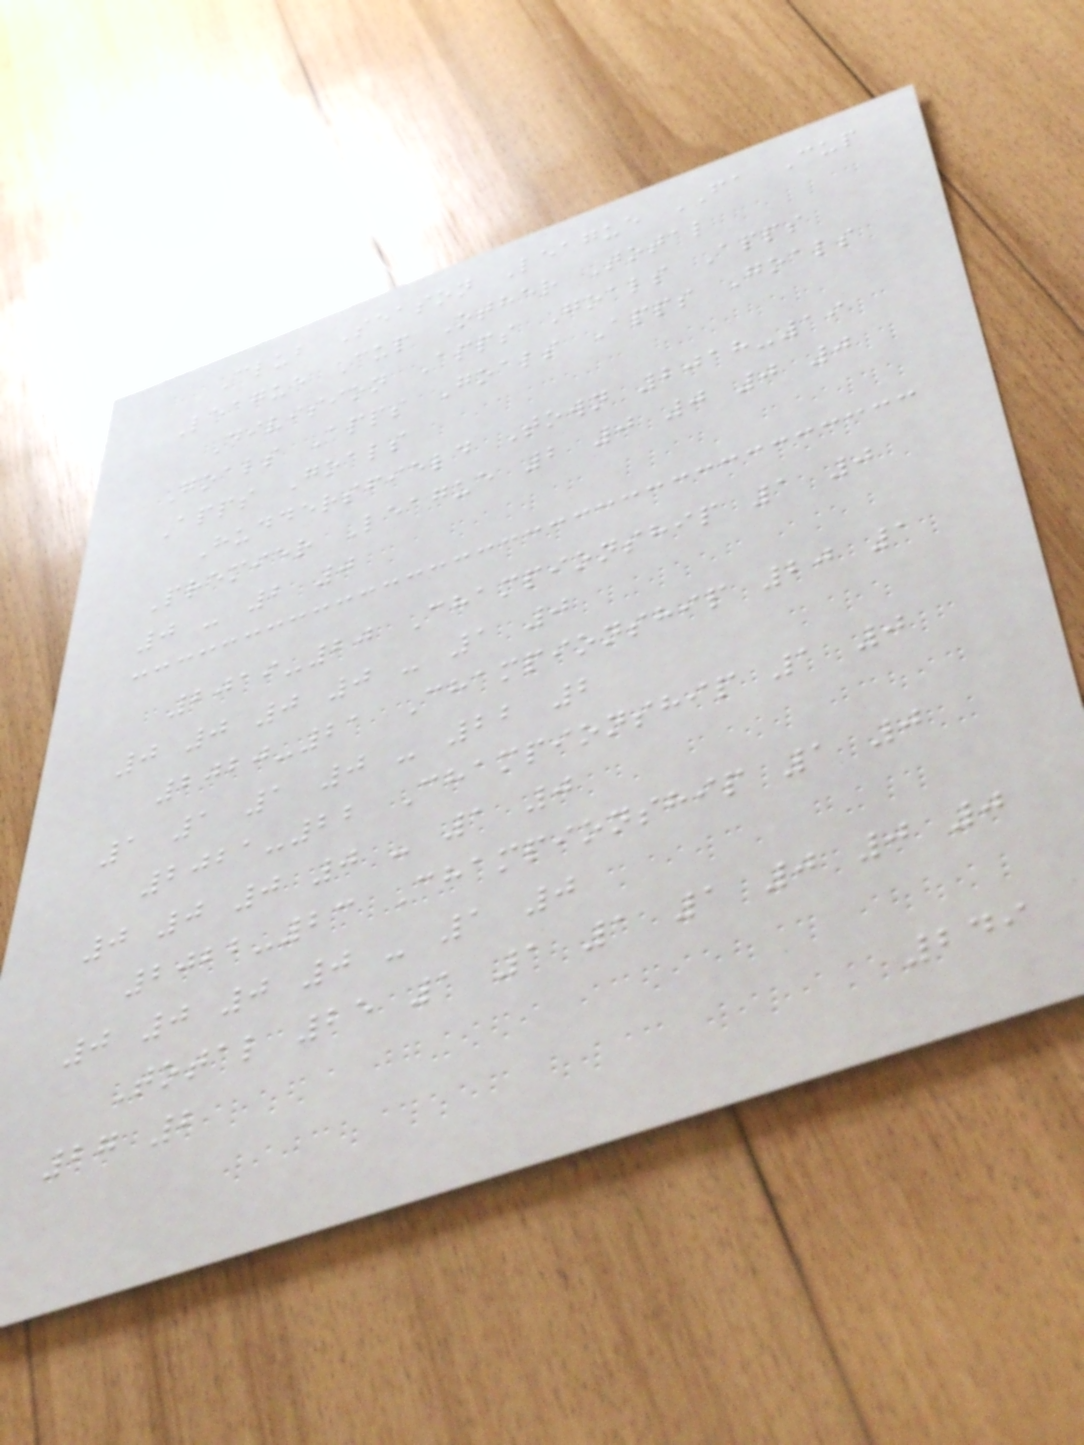Club Season League FA Cup
League Cup Other Total
Division Apps Goals Apps
Goals Apps Goals Apps Goals
Apps Goals
Huddersfield Town 2018-19
Premier League 2 0 0 0 0
0 - 2 0
2019-20 Championship 1 0
0 0 0 0 - 1 0
2020-21 Championship 20 1
1 1 1 0 - 22 2
2021-22 Championship 1 0
0 0 0 0 - 1 0
2022-23 Championship 1 0
0 0 0 0 - 1 0
Total 25 1 1 1 1 0 0 0
27 2
249
